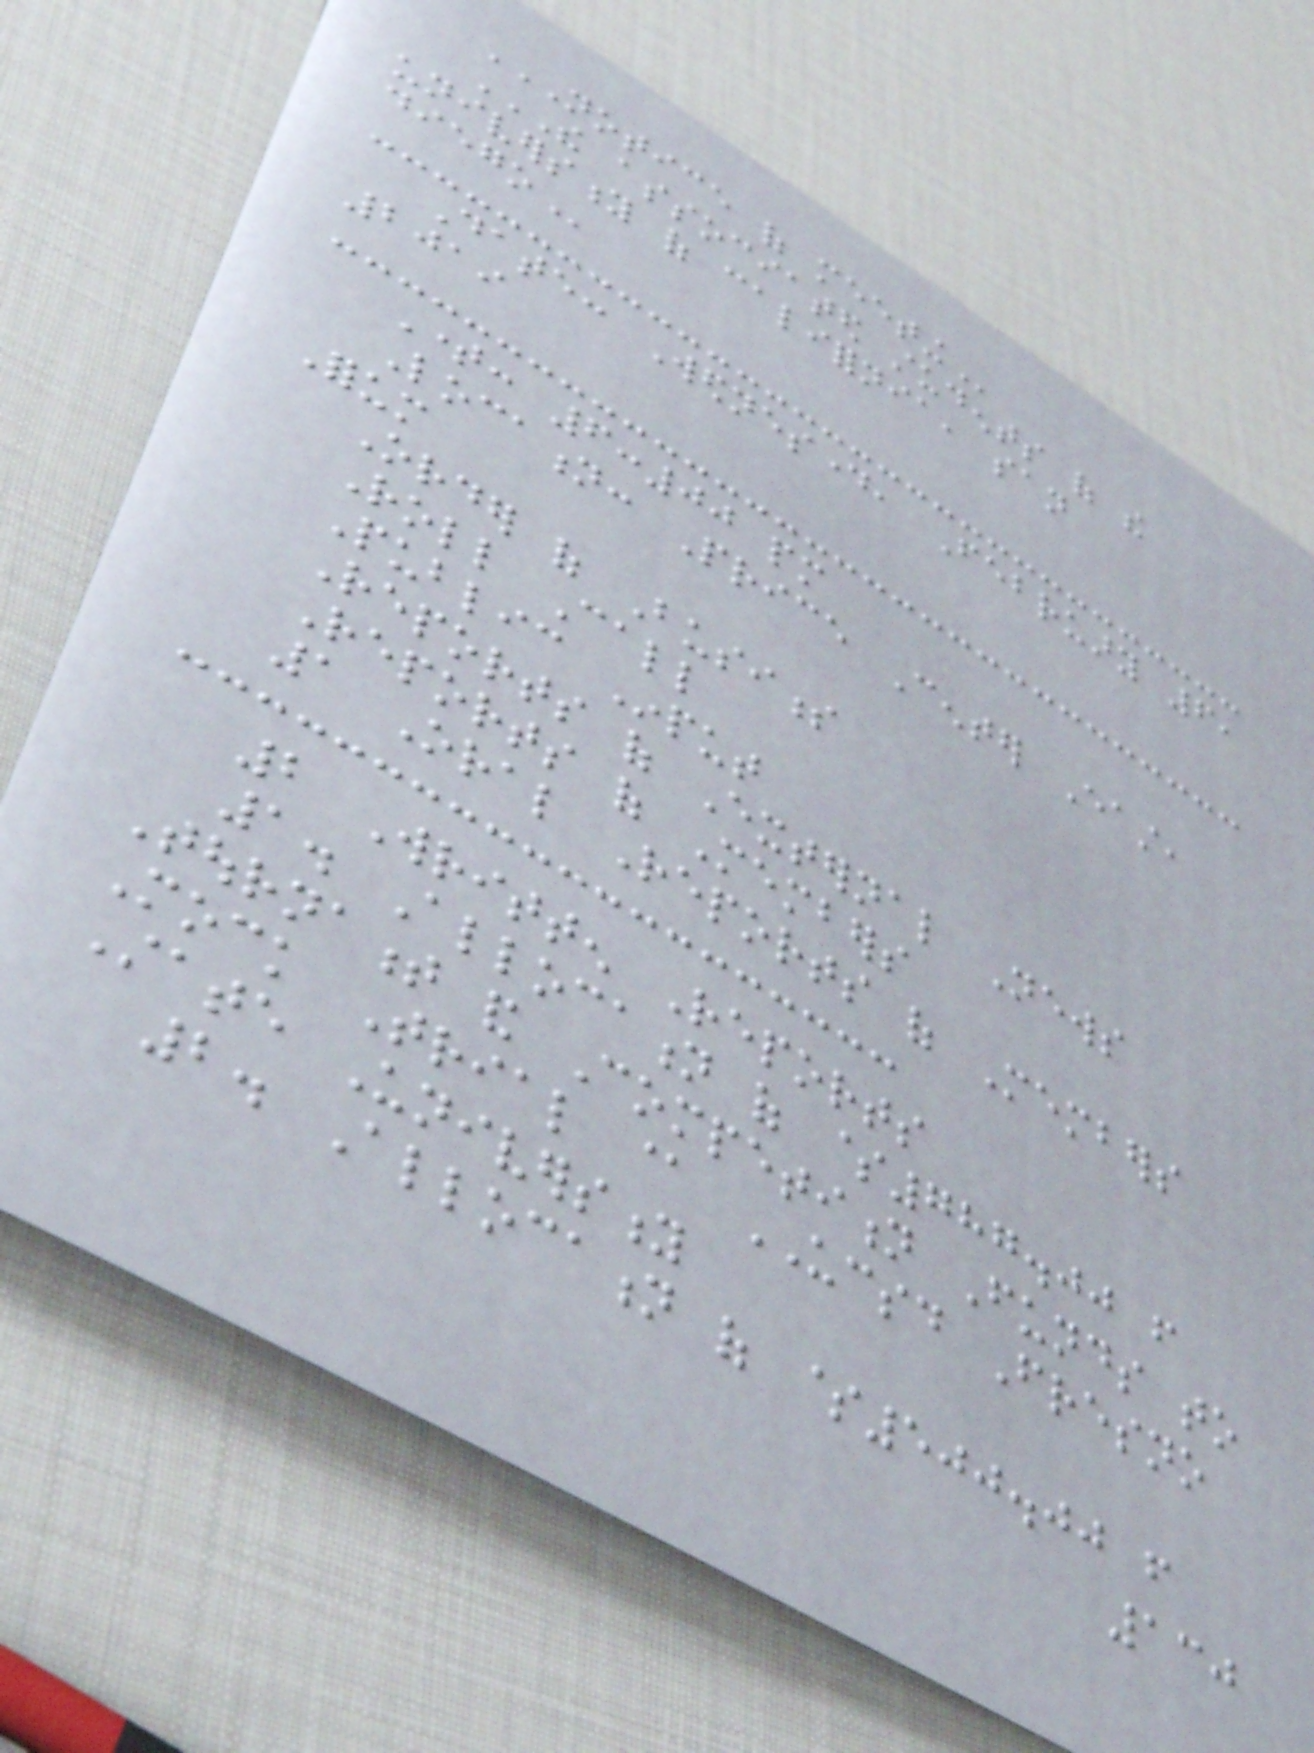NOTICE OF MEETING
THE ASSOCIATED STUDENTS OF THE
UNIVERSITY OF CALIFORNIA, SAN
DIEGO
Date: Wednesday, February 6,
2019
Time: 6:00 pm
Location: Price Center East,
Forum
Order of Business
Roll Call
Public Input
Reports of External News
Reports of Members
1 Oral Reports of Members
2 Written Reports
1. Allocation of $787.00 from
Tournament and Competition Funds to
Mock Trial @ UCSD Fresno
State University
2. Allocation of $500.00 from
130
